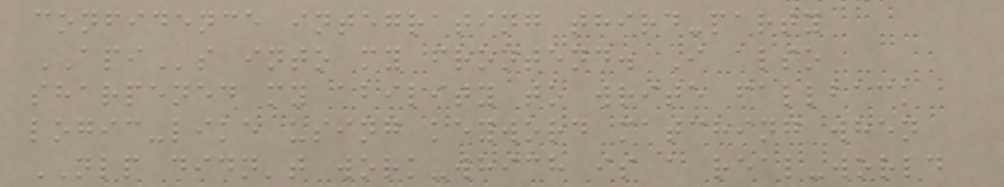confidence integrating third-party
APIs into my frontend. I also
sharpened my ability to write fallback
logic-like using keyword matching when
NLP didn't work-which is a real-world
